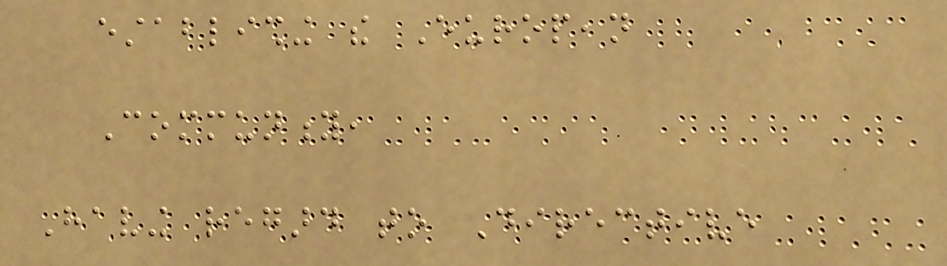establishing the European
Community,
Having regard to Directive
